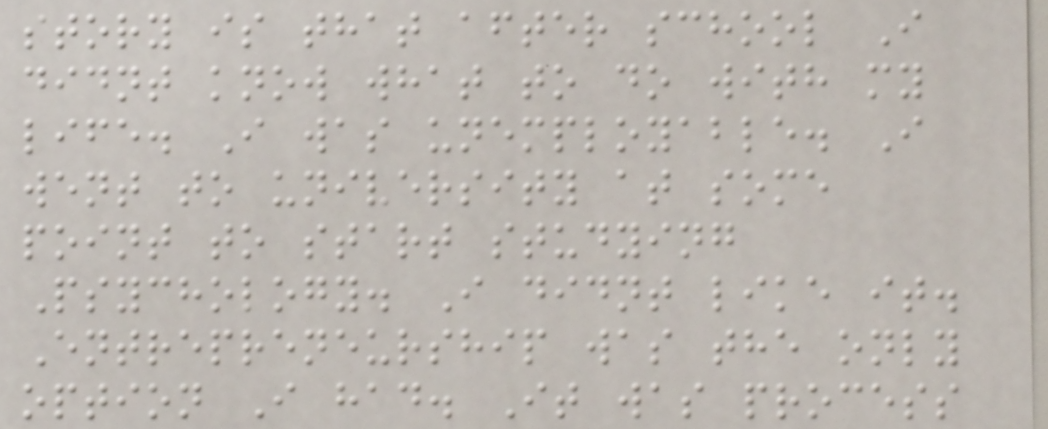story is that after school I
didnt know what to do with my
life. I was unemployable. I
went to university at some
point to start studying
Psychology. I didnt like it.
Entrepreneurship was the only
option I had. It was process
